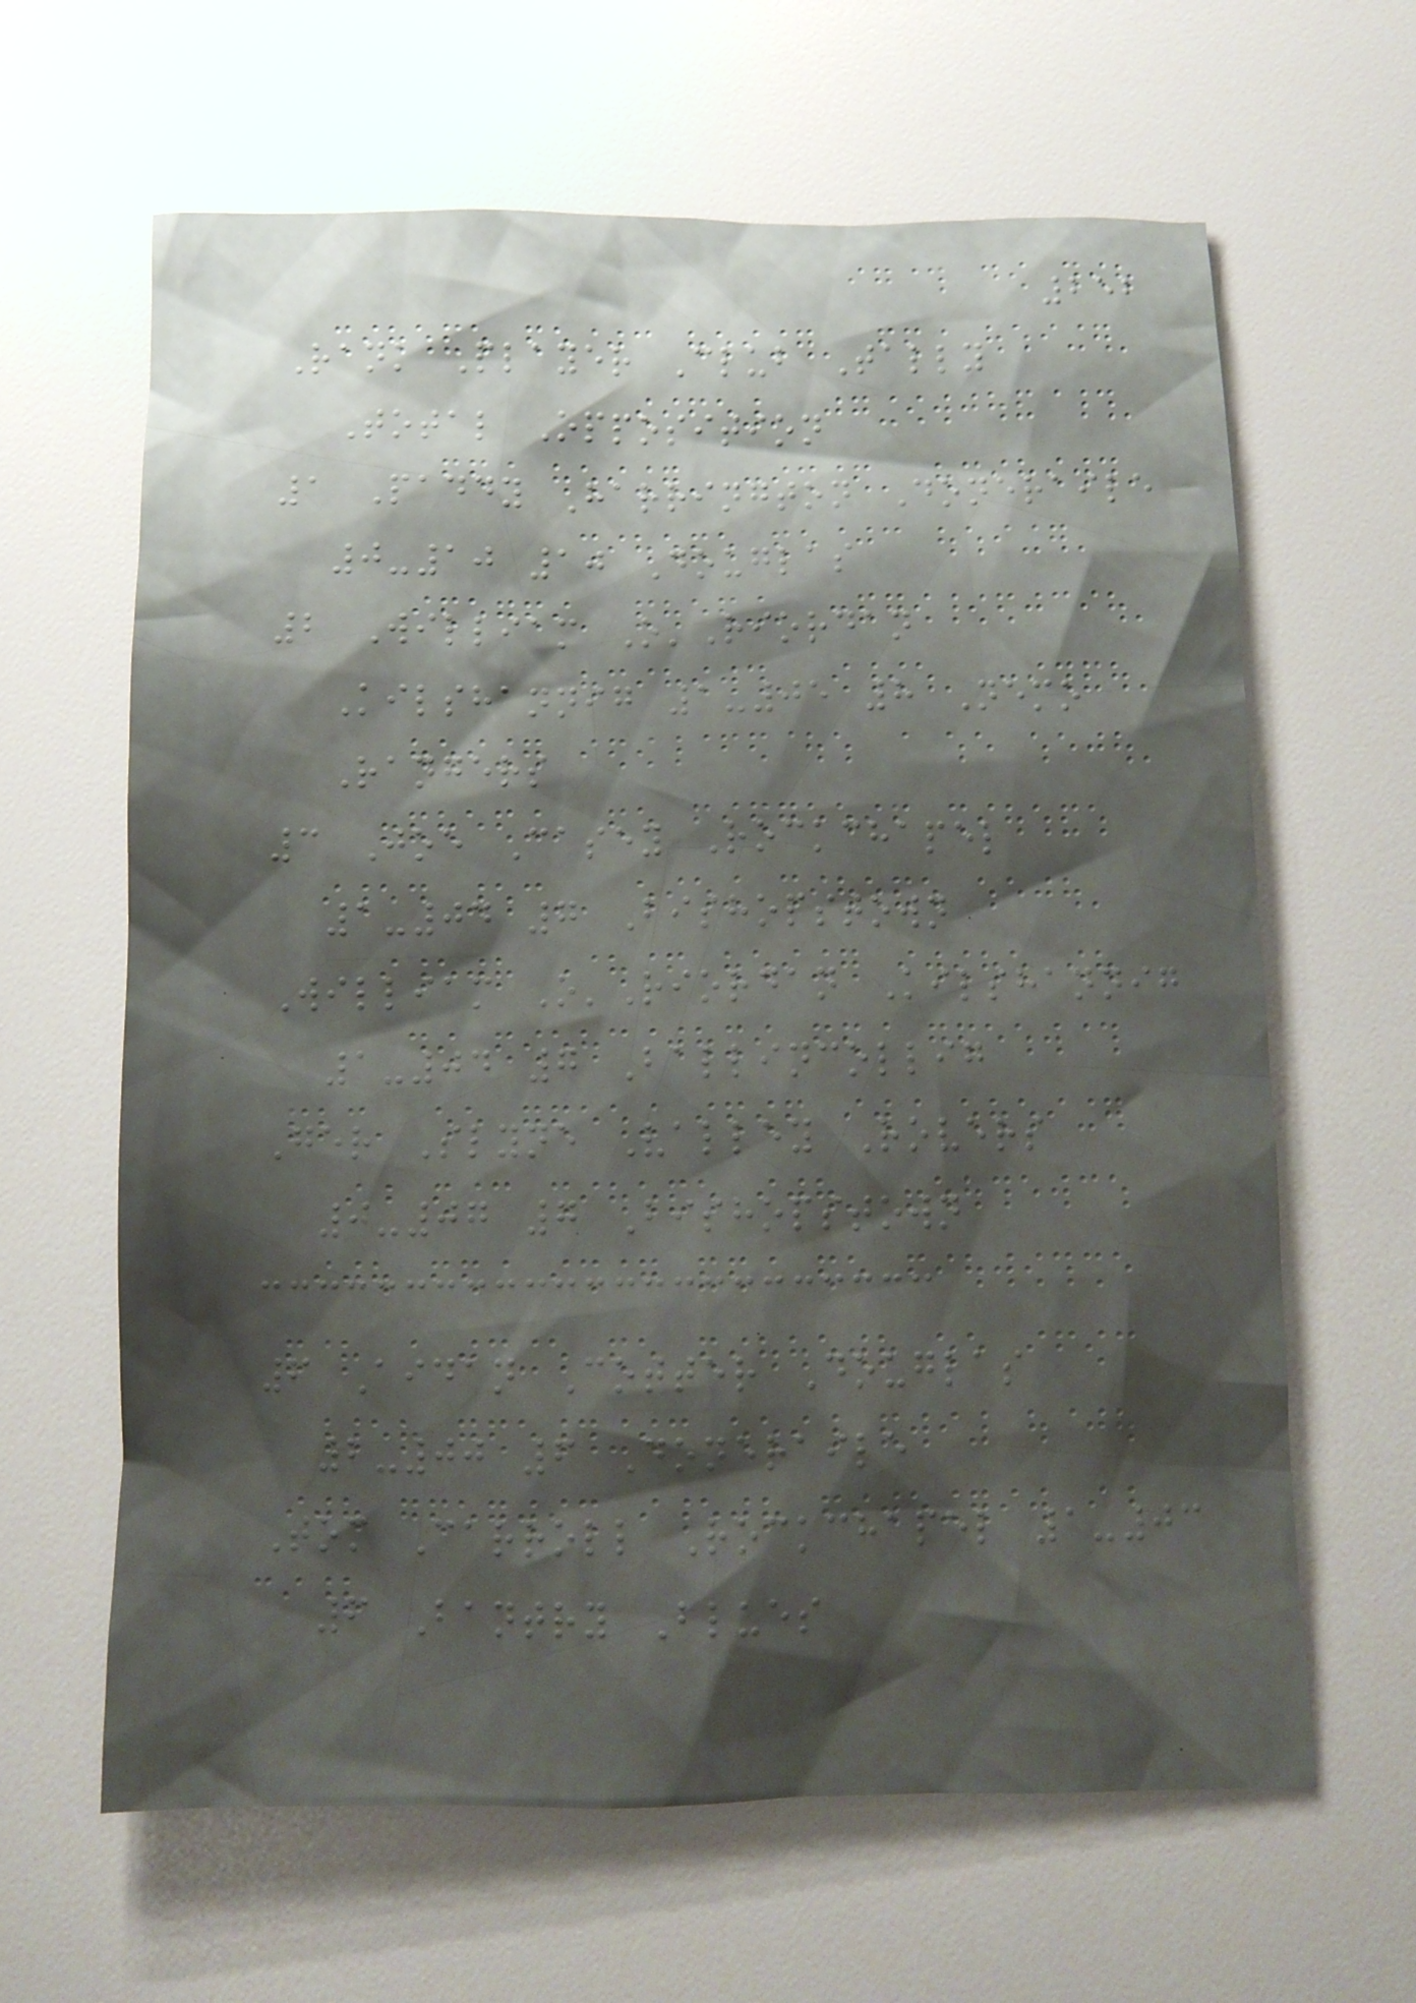252
Rank Player Club Tally
Total Opposition
1 Paddy Harrington Doneraile
0-10 10 Douglas
2 William O'Riordan
Kilshannig 1-05 8 Nemo
Rangers
3 Joe Casey Rockchapel
1-04 7 Bishopstown
William O'Riordan Kilshannig
1-04 7 Ballincollig
Ger Slyne Valley Rovers
0-07 7 Bishopstown
6 Aidan Cotter Douglas
2-00 6 Doneraile
Tom Carroll Rockchapel 1-03
6 Bantry Blues
